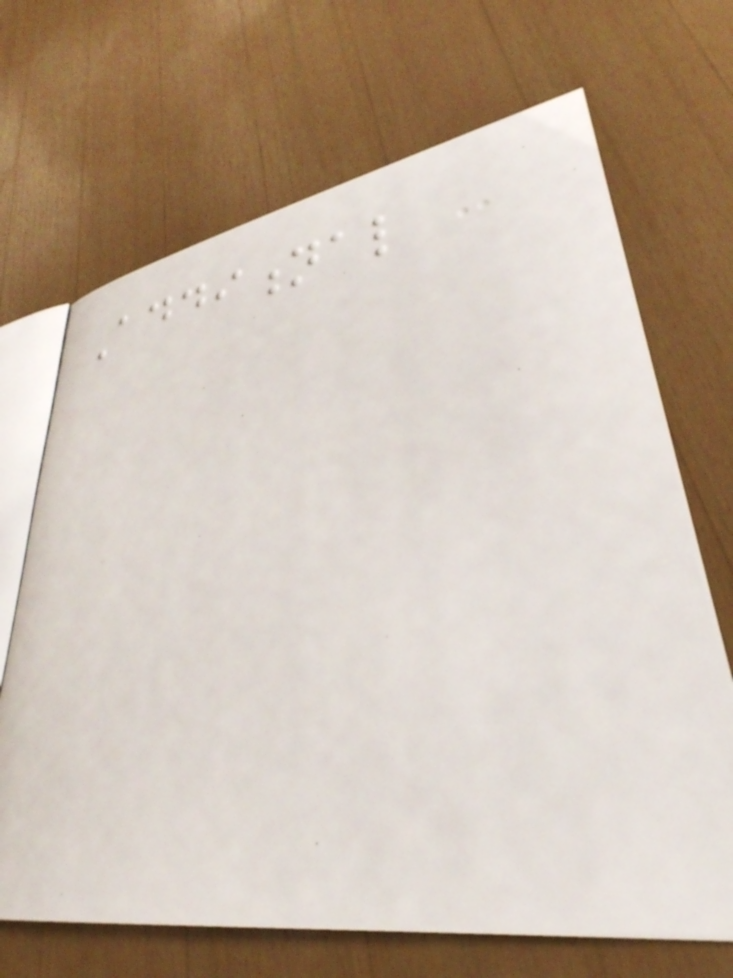Additional
